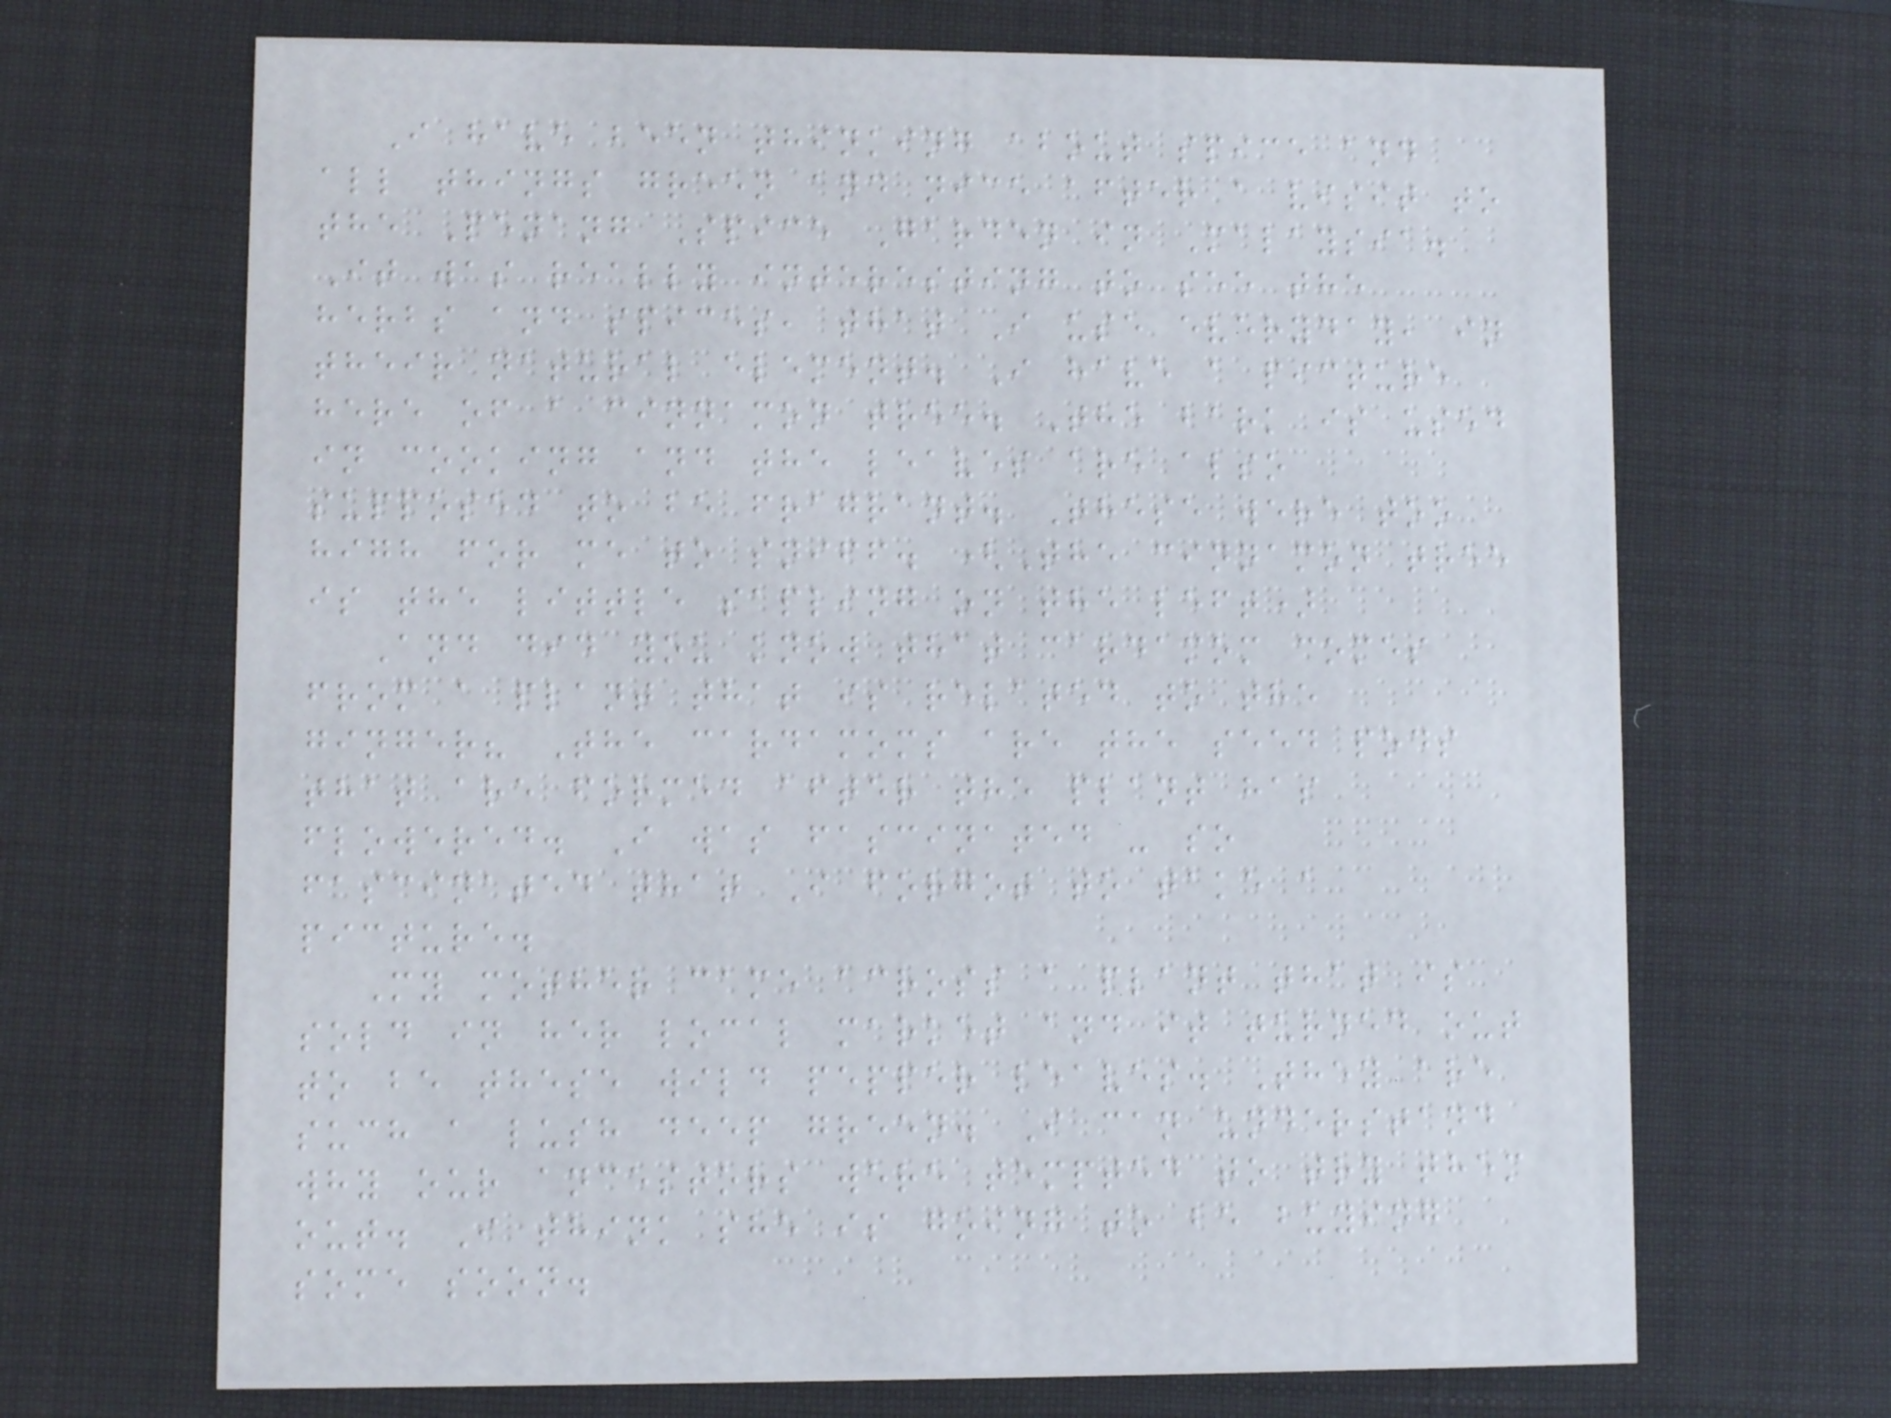I have been thinking about spice and
all things green and nice after a visit to
the Penang Spice Garden in Malaysia.
It was really interesting to see the
herbs and spices, that I use everyday, in
their natural element. I have a picture
here of a cinnamon tree. The bark is used
in cooking and the leaves are also
supposed to be fragrant. These were too
high for me to sniff. (The cinnamon tree
is the little sapling on the left)
And did you know that cardamom comes
from a plant that is related to the
ginger? The cardamoms are the seed pods
that are formed after the plant has
flowered. I was fascinated - so
fascinated that I forgot to take a
picture.
My mother came across a plant that is
sold in her local market and it turned out
to be these wild pepper leaves. They are
such a lush deep green. I can understand
why our ancestors were tempted to try them
out. I think she is going to be buying
some soon.
